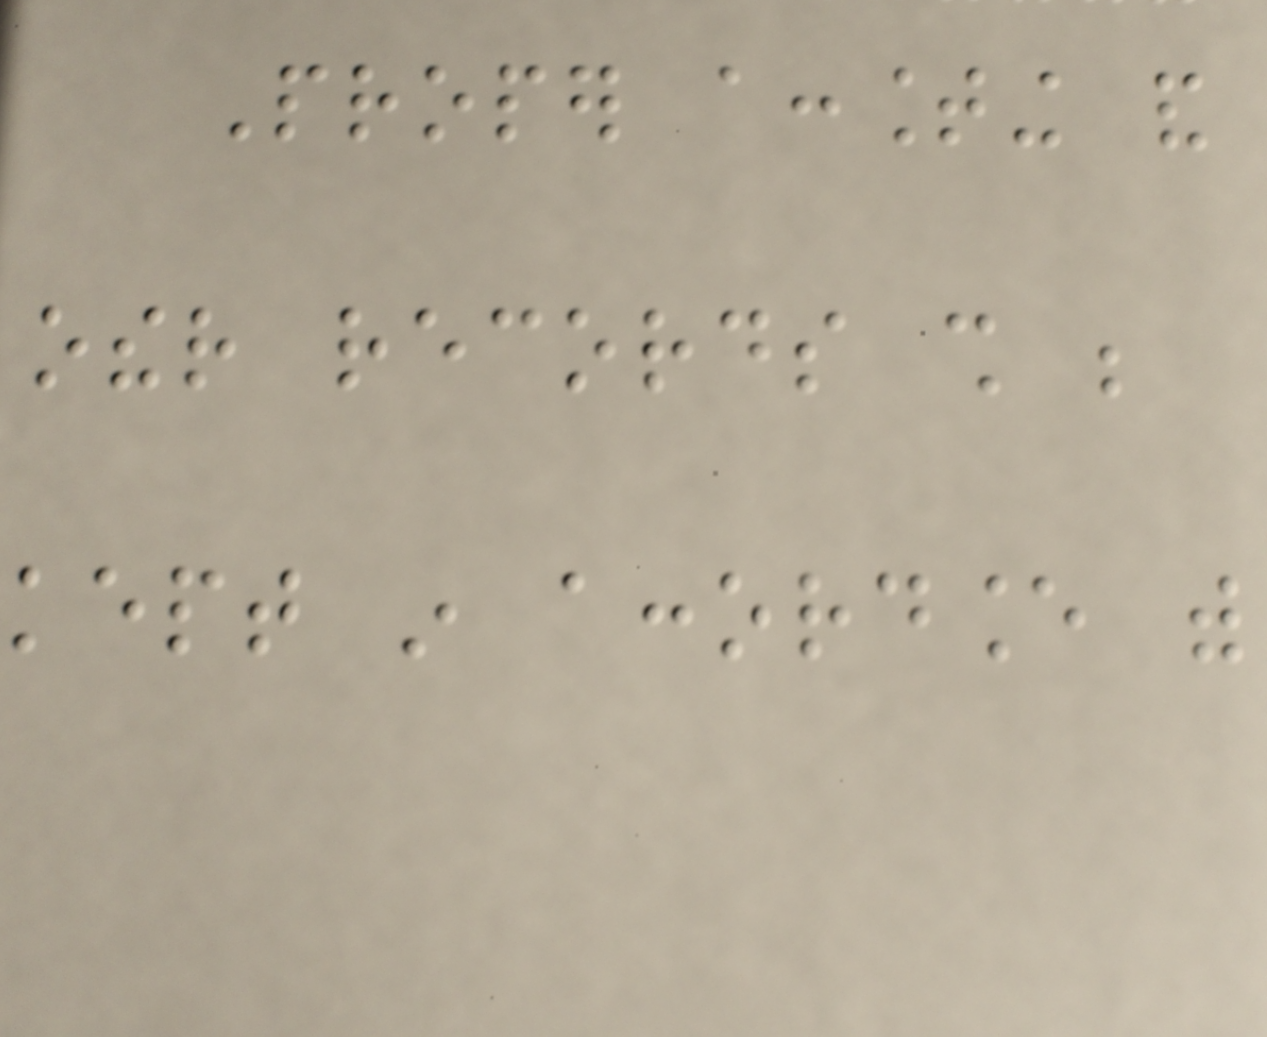Proper accounting and
other records shall be
kept in accordance with
